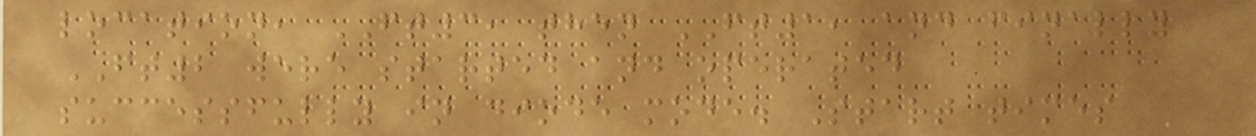location, FT3, then FT1, and finally
FT2 were started and operated
successfully in diode mode. Start times
